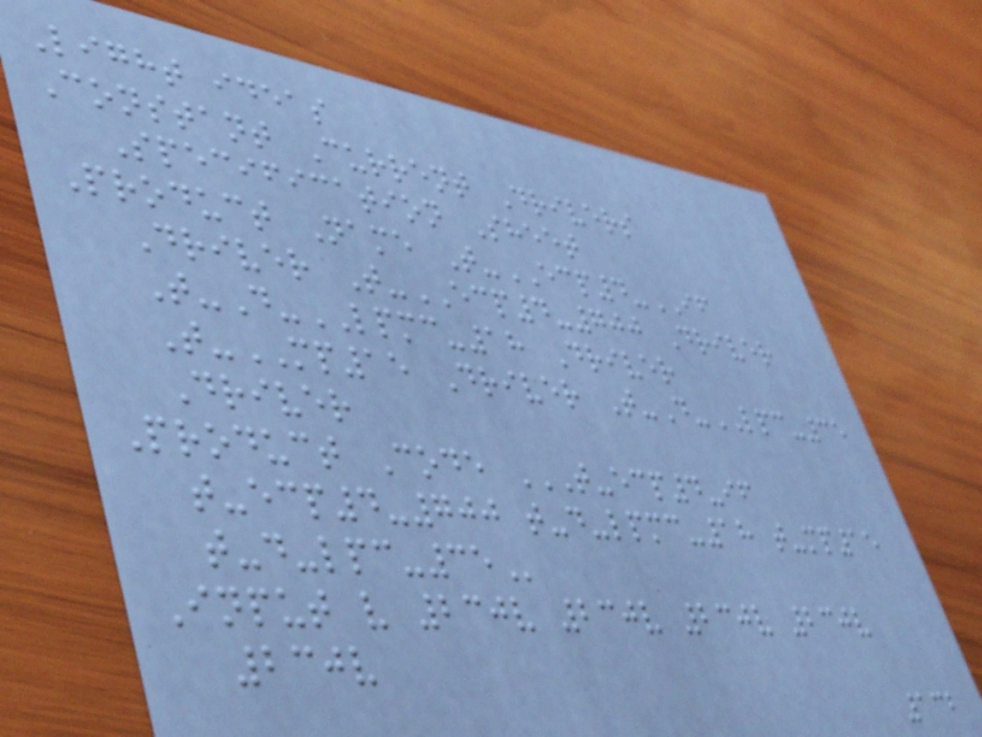Light ideas
Constant Current Drivers
Specification Sheet
Product Name T-ECP4-IF
Driver T-ECP4-700 Driver
T-D-LPMC-18 Driver
T-MP15 Driver T-D-LPC-35
Driver
Product Code T-ECP4-IF
T-ECP4-700 T-D-LPMC-18 T-MP15
T-D-LPC-35
Input v 230v 230v 230v 230v
230v
132
